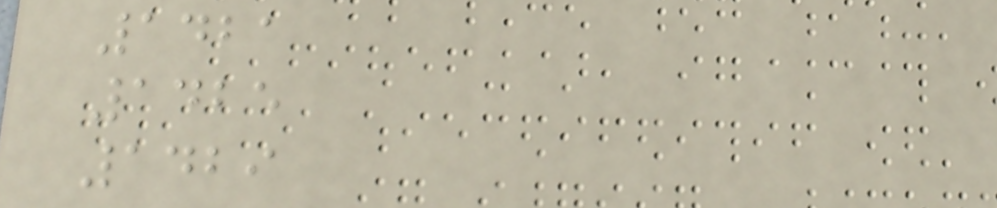1421
1425
1429
